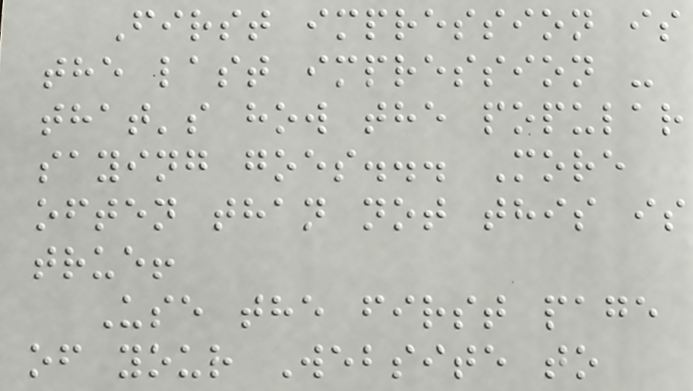First impression is
the last impression -
that's how the popular
saying goes... More
often than not this is
true!
Use the first page
of your Website to
